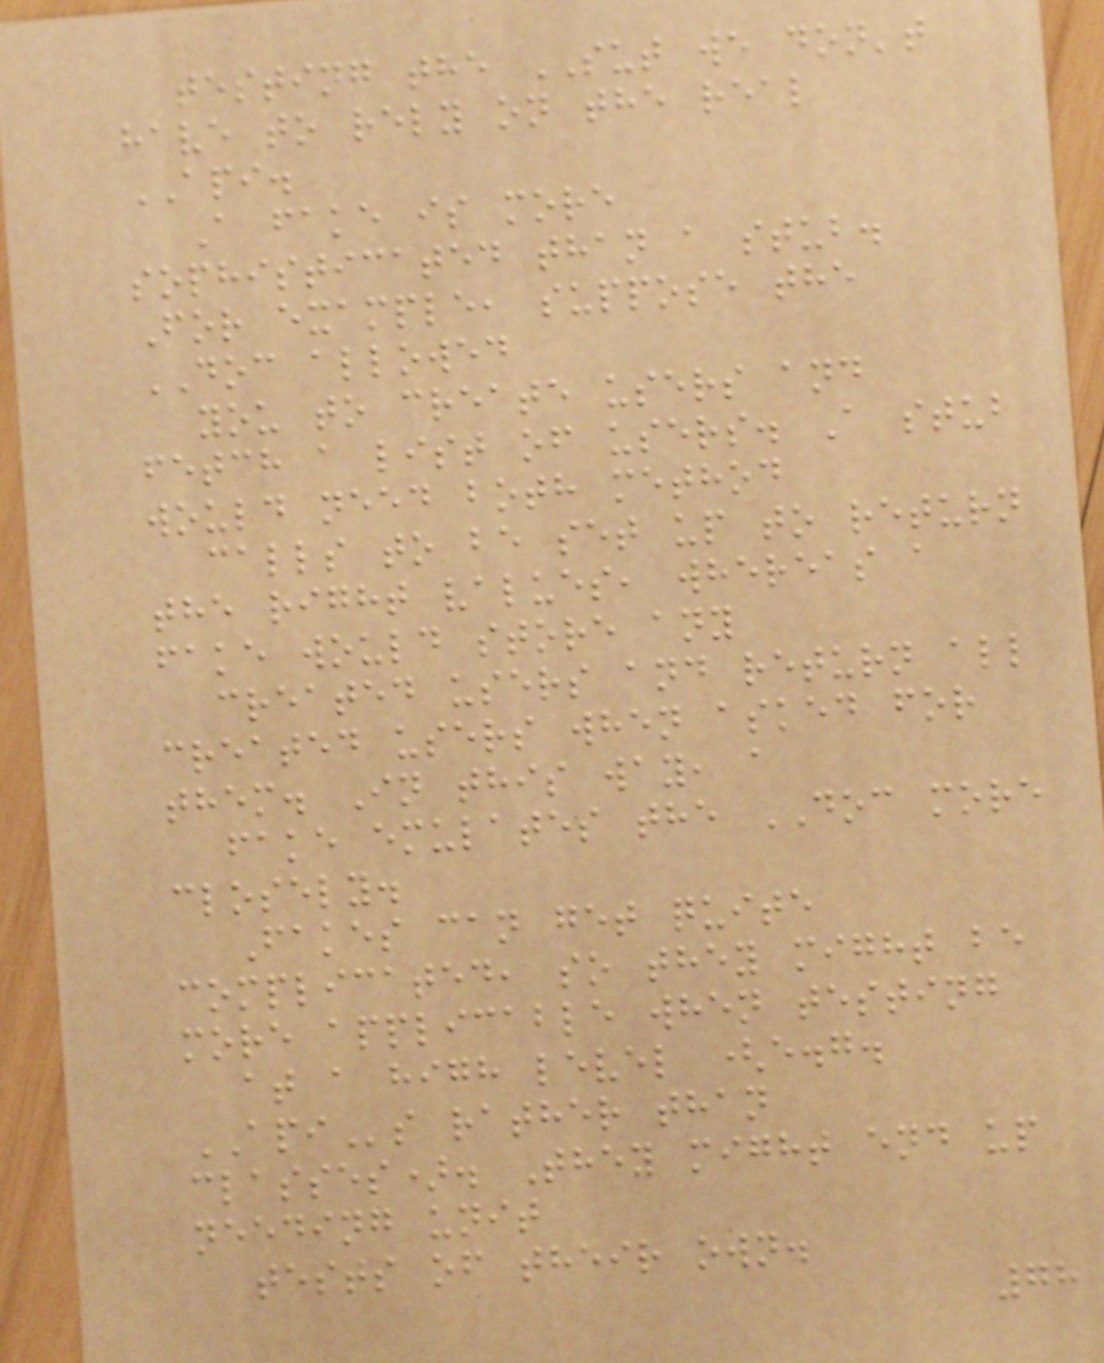testing the SUT we don't
have to rely on the real
API.
A fake is more
sophisticated than a stub.
For example, suppose the
DOC allowed
you to create users and
fetch a list of users. A stub
would need both method
calls to be set up to return
the right values, whereas a
fake would store any
created users and return all
created users when asked for
them. In this way, a
fake emulates the DOC more
closely.
Fakes can get quite
complicated, so they might be
more applicable when testing
at a high level (e.g.
APIs rather than
classes). They might end up
needing unit
tests of their own.
78
